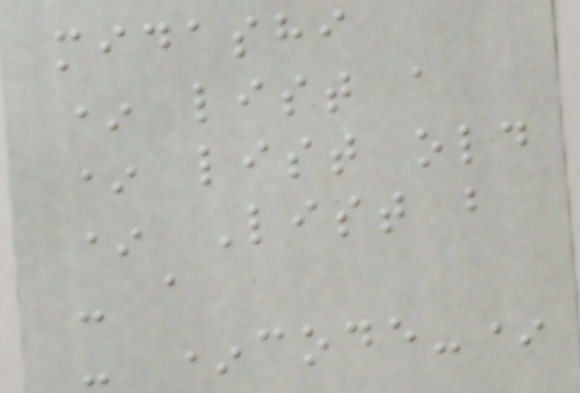midashi
* list a
* list old
* List b
- a
- *code-*
